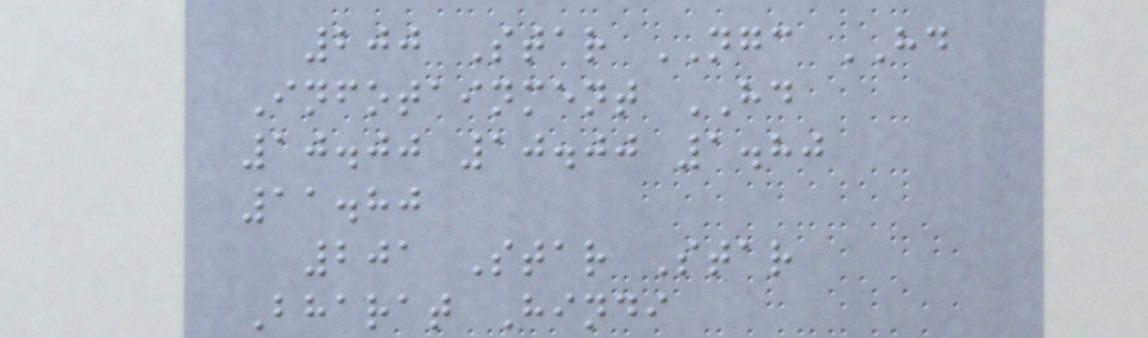200 Star NGC HD
Infotainment HD
10.00 10.00 1.80
11.80
201 Star Star
Bharat Hindi
